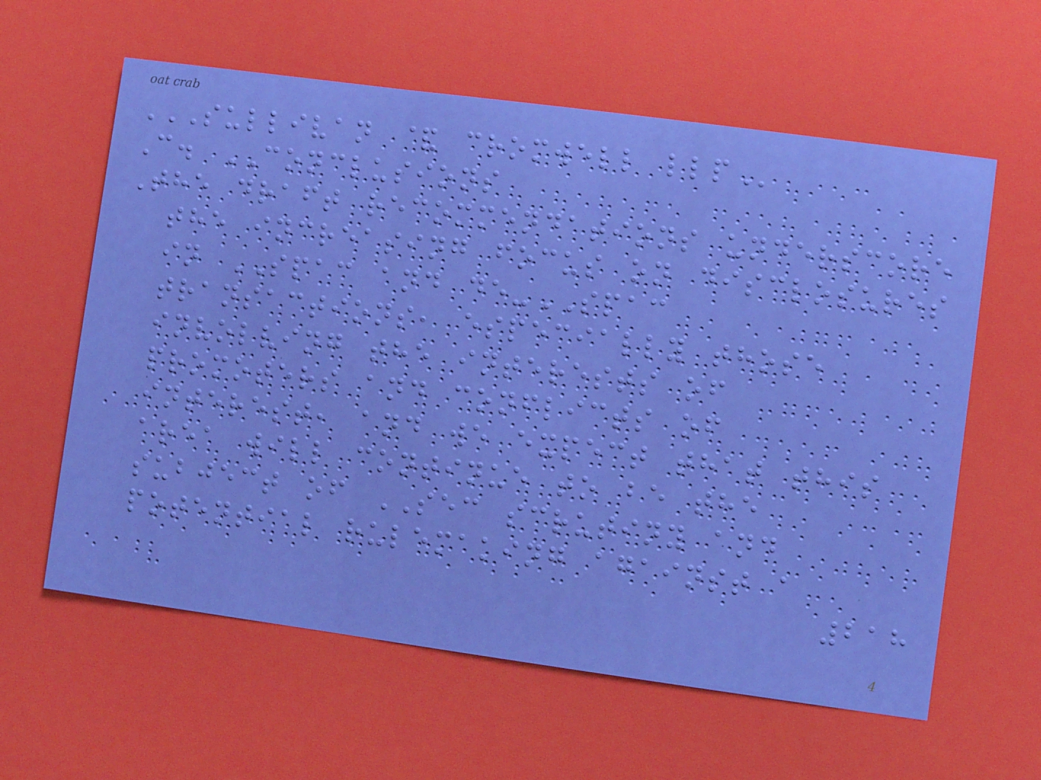SULLIVAN & CROMWELL LLP
C. CONCLUSIONS
The draft recommendations underscore
the increasing focus on disclosures
in SPAC and de-SPAC
transactions, especially those
involving the interests of
promoters and conflicts of
interest, and we expect that this
area will continue to be the
subject of SEC scrutiny and
potential rulemaking against a
218
